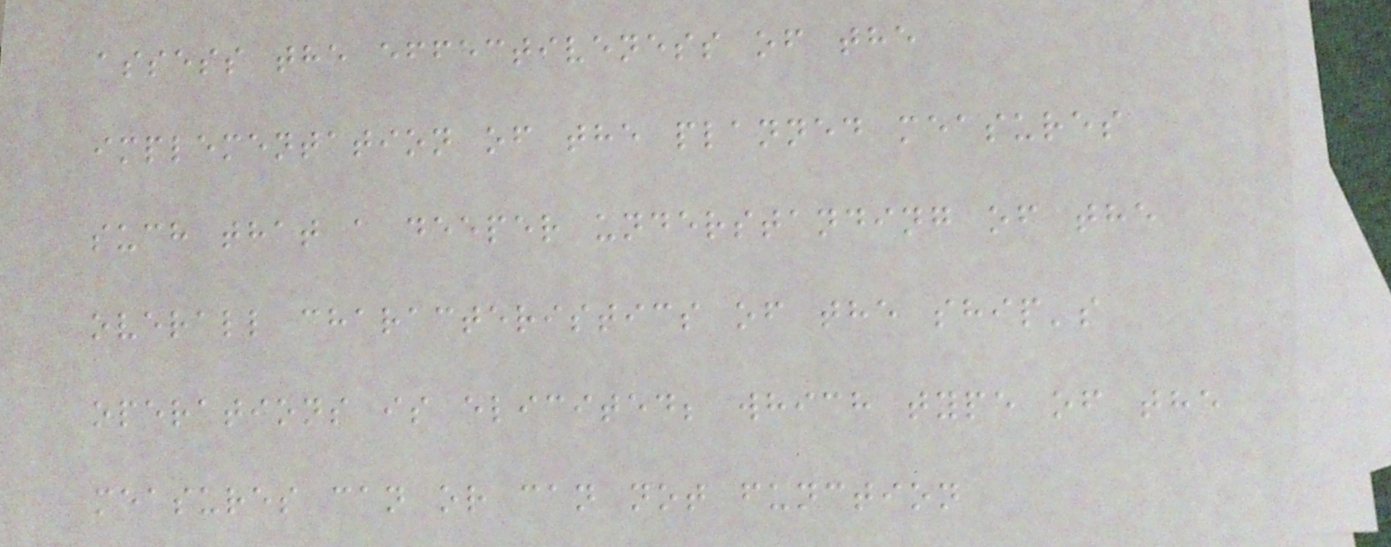assess the effectiveness of the
implementation of the planned measures
such that a deeper understanding of the
overall characteristics of the ship's
operations is elicited; which type of the
measures can or can not function
